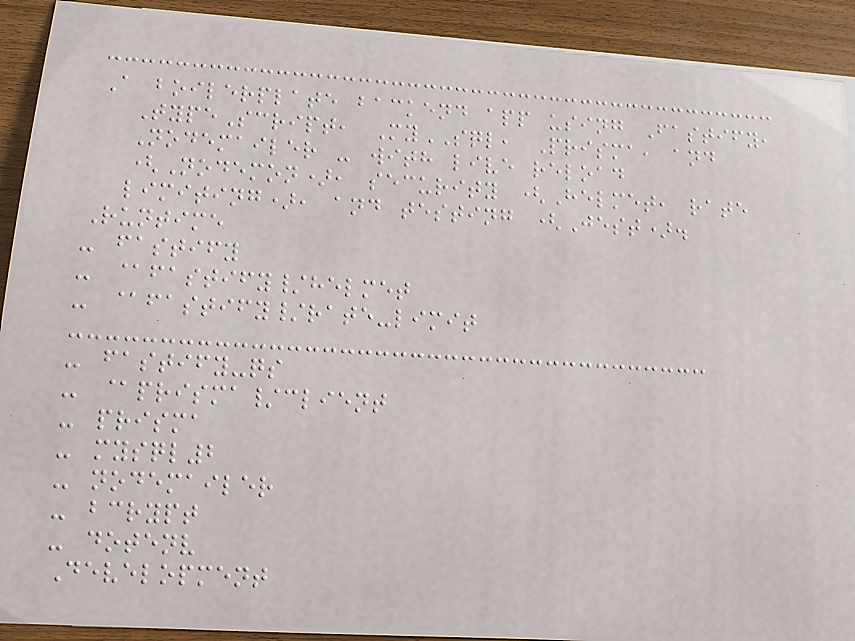A boilerplate backend app using Fastify,
TypeScript, MySQL, Prisma, and
Nodemailer - with live reload
(Nodemon), security (Helmet, rate
limiting), and testing (Jest).
Runtime
- fastify
- @fastify/helmet
- @fastify/rate-limit
- fastify-qs
- @prisma/client
- prisma
- mysql2
- nodemailer
- bcrypt
- dotenv
Development
